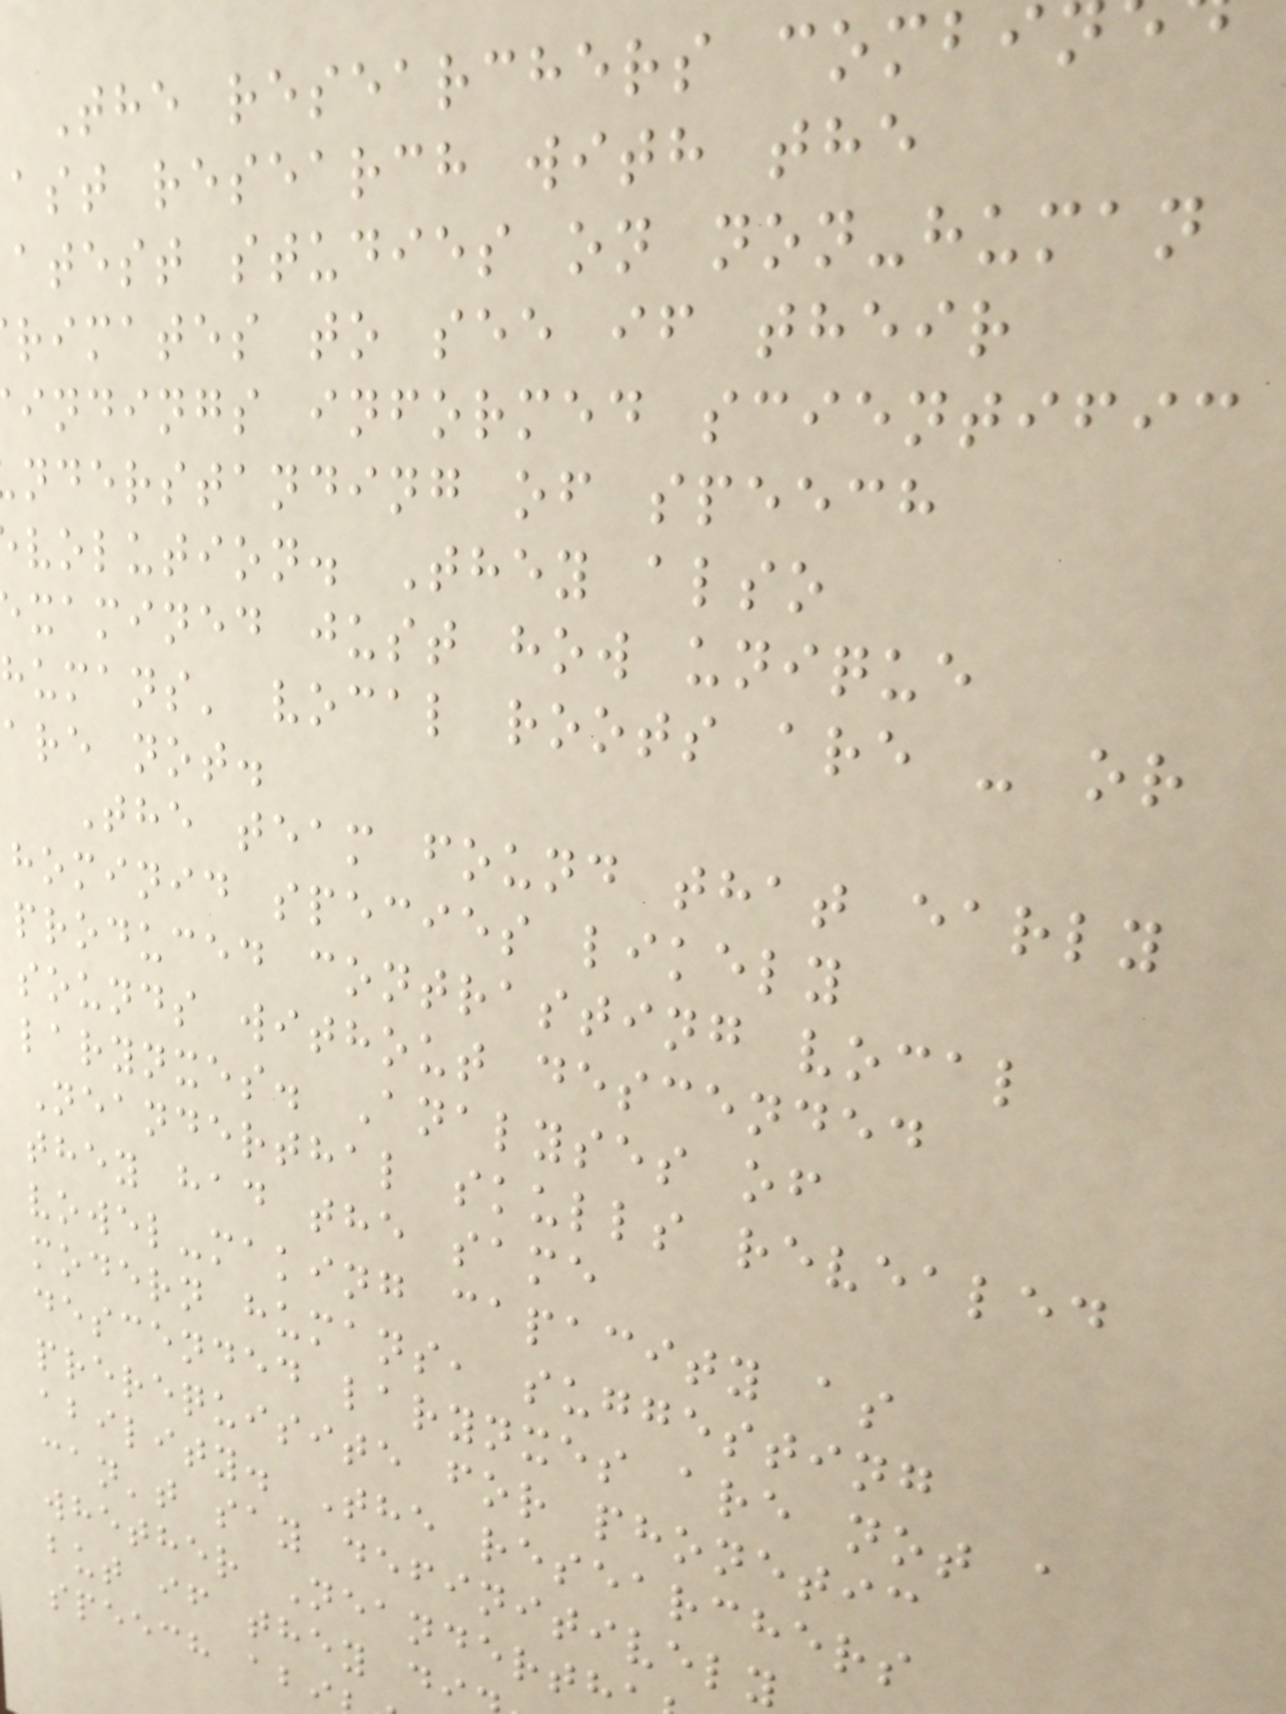The researchers combi
ast research with the
atest studies on non-human
rimates to see if their
indings informed scientific
nderstanding of speech
volution. They also
xamined just how unique
humans' vocal roots are - or
are not.
The team found that early
hominid species likely
produced contrasting vocal
sounds without descended
larynxes. Analyses of
Neanderthal skulls revealed
they had the same
vowel-making capacity as
modern humans, suggesting
descended larynxes are not a
prerequisite for phonetic
ability. The researchers
can't say definitively
whether Neanderth
but if they di
speech ab
